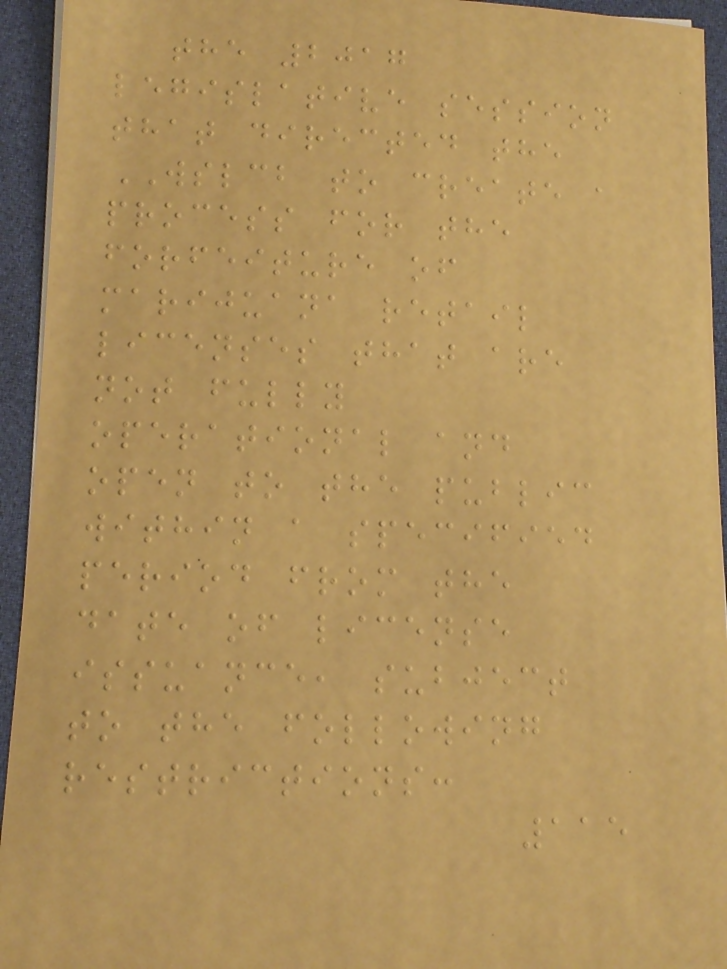the 2017
legislative session
that directed the
WSLCB to create a
process for the
forfeiture of
marijuana retail
licenses that are
not fully
operational and
open to the public
within a specified
period from the
date of license
issuance, subject
to the following
restrictions:
115
